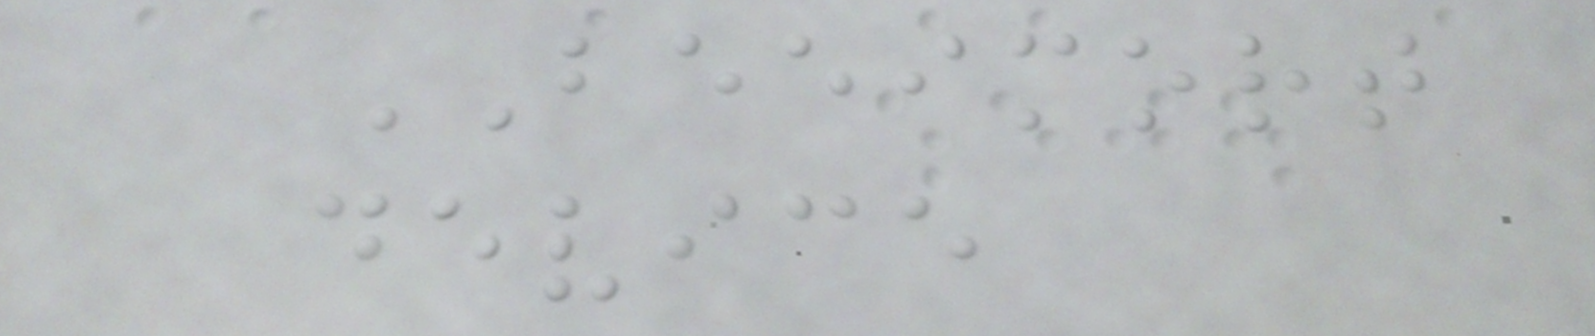BEEIMORT
device
